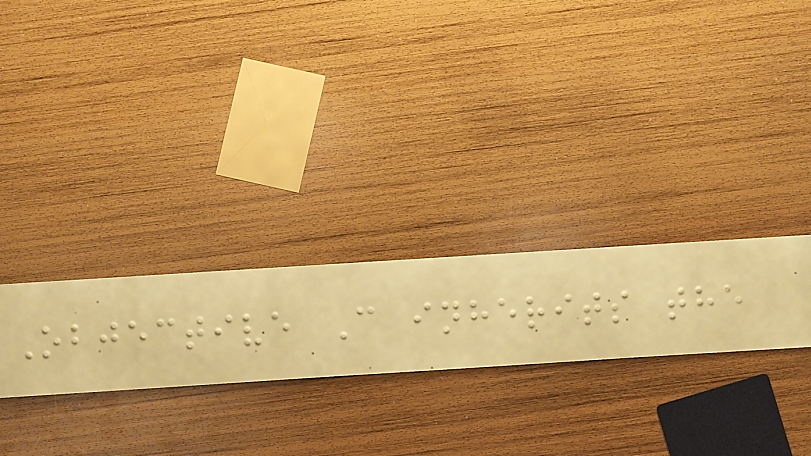Objective C inherits the
